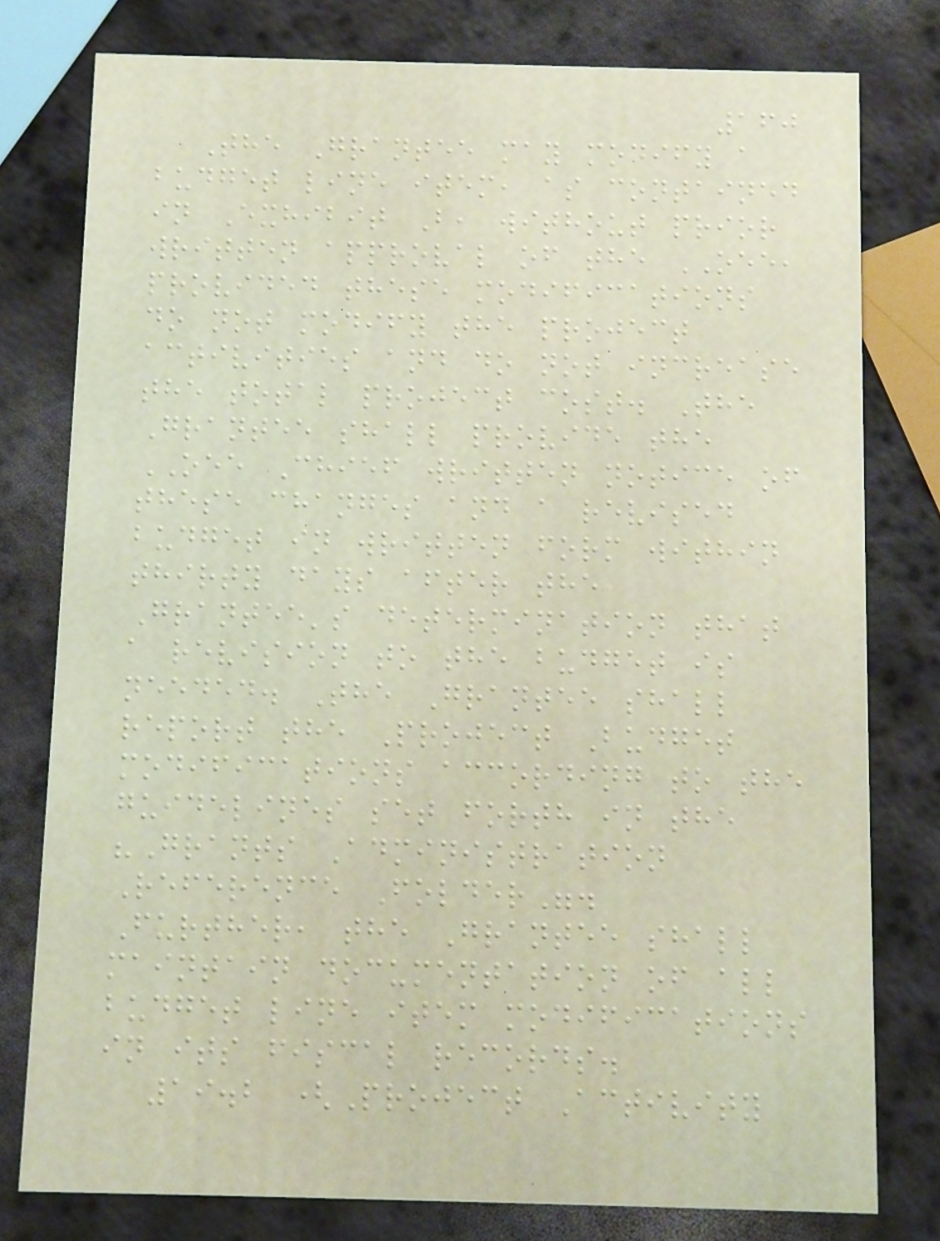160
The Grantee may modify a
budget line item, as contained
in Exhibit B, without prior
written approval of the OEE,
provided these modifications
do not modify the project
activities and do not increase
the total project cost. The
Grantee shall provide the
OEE Chief written notice of
these changes and a revised
budget in written form within
thirty days after the
Grantee's determination that
a revision to the budget is
needed. The Grantee shall
report the Project Budget
modifications according to the
guidelines set forth in the
"Grants Administration
Reference Folder".
Further, the Grantee shall
maintain documentation of all
budget line item modifications
in its fiscal records.
19.2 (Project Activity
